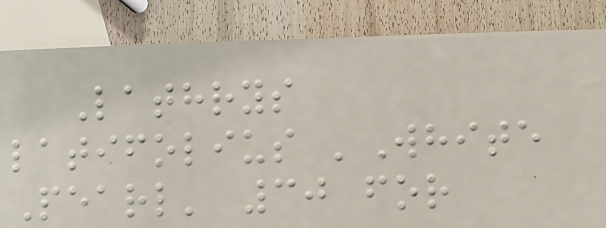Lathrys
latifolius 'White
Pearl' 30 for
